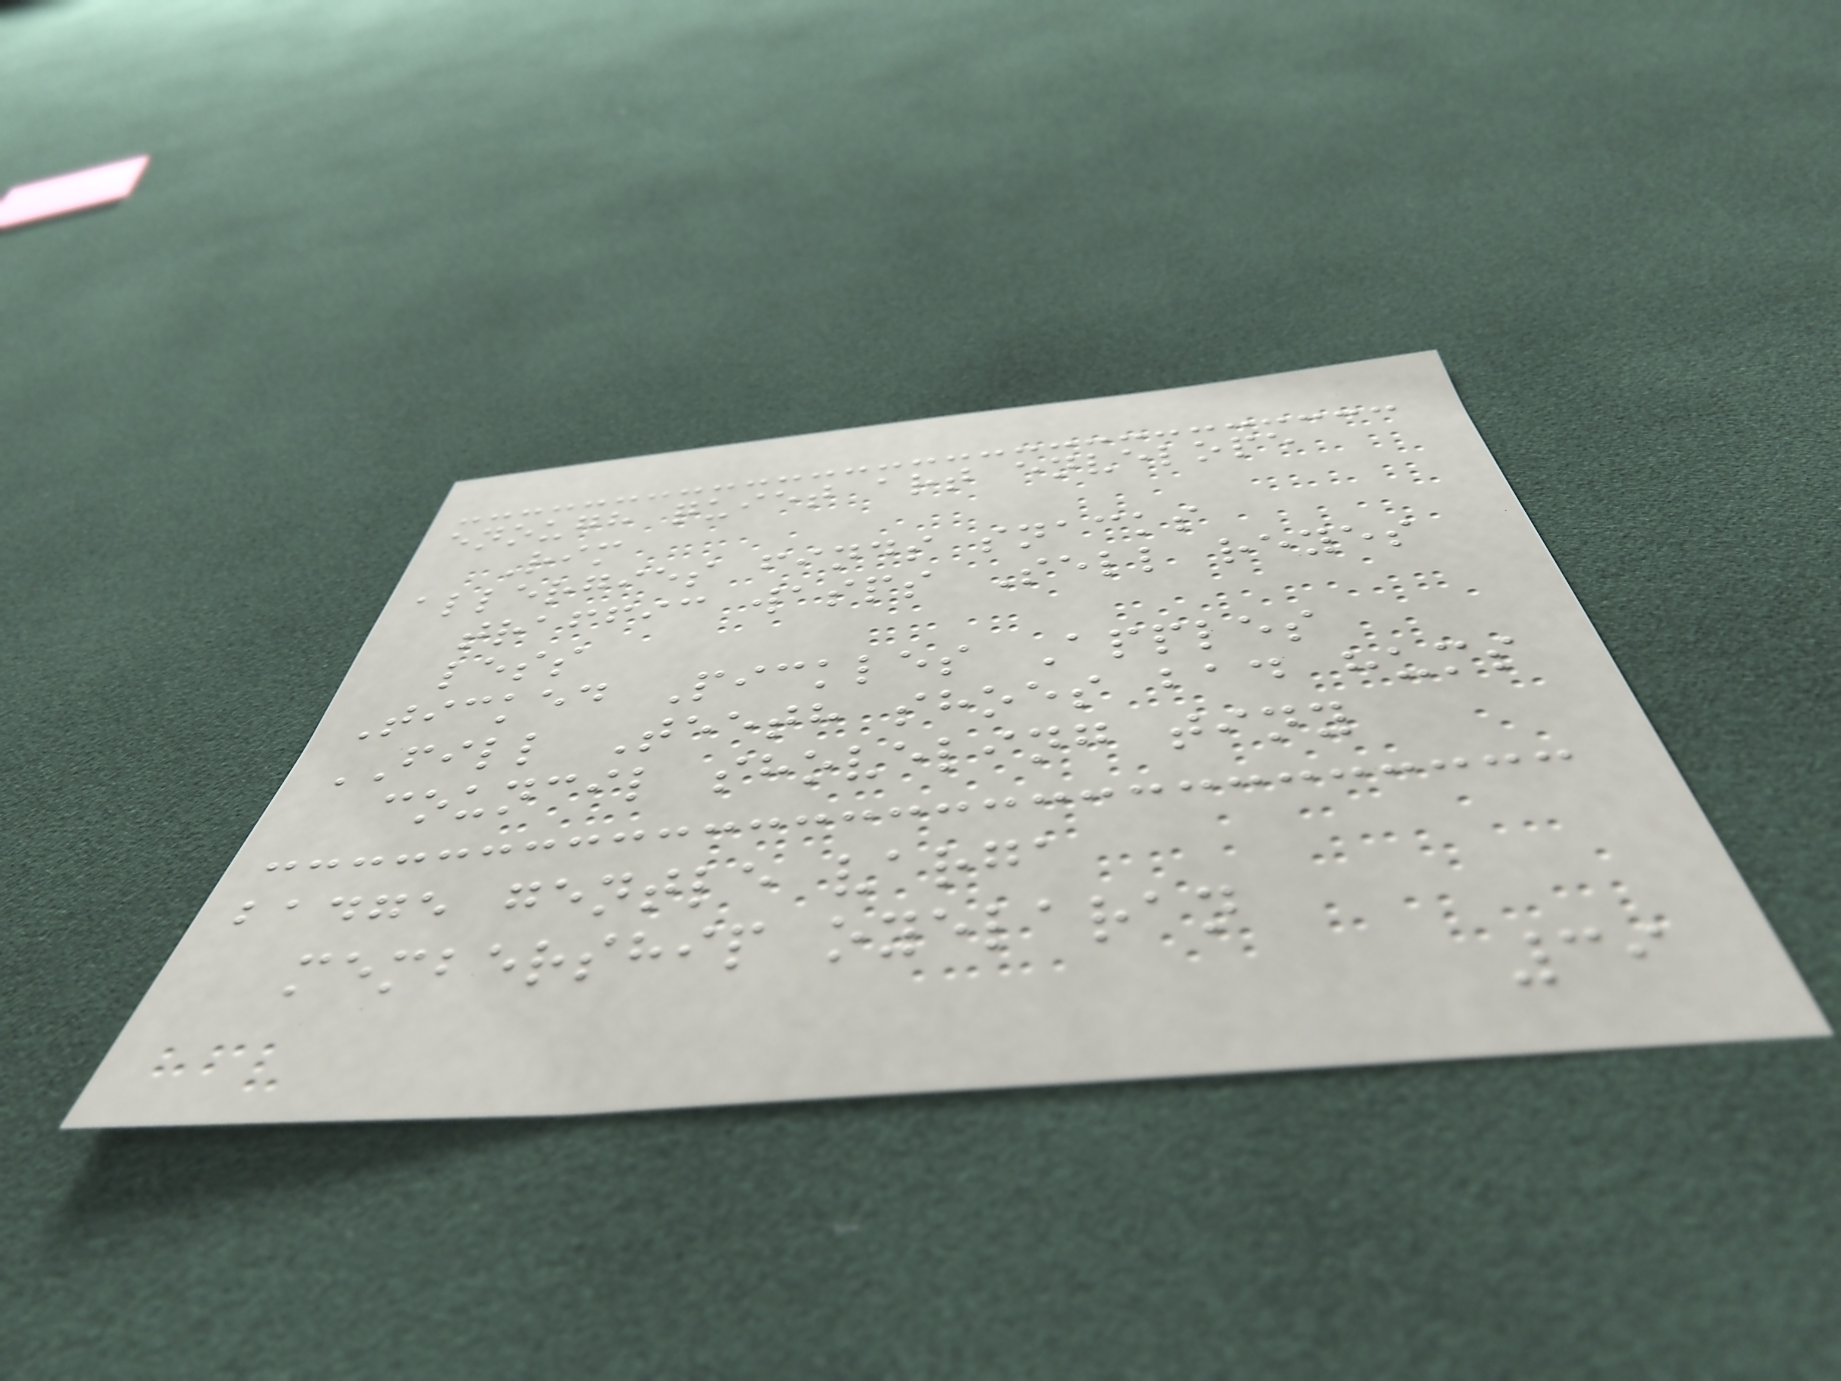enough quiet art envelope
Rim
allergies finds snacks
traffic wasps Sell reyes
less
Ticked Pickles Apples
FILL Teeth shoes bad hums
council shoveling tiny
badge gentle varga
membership oyelaran
39
